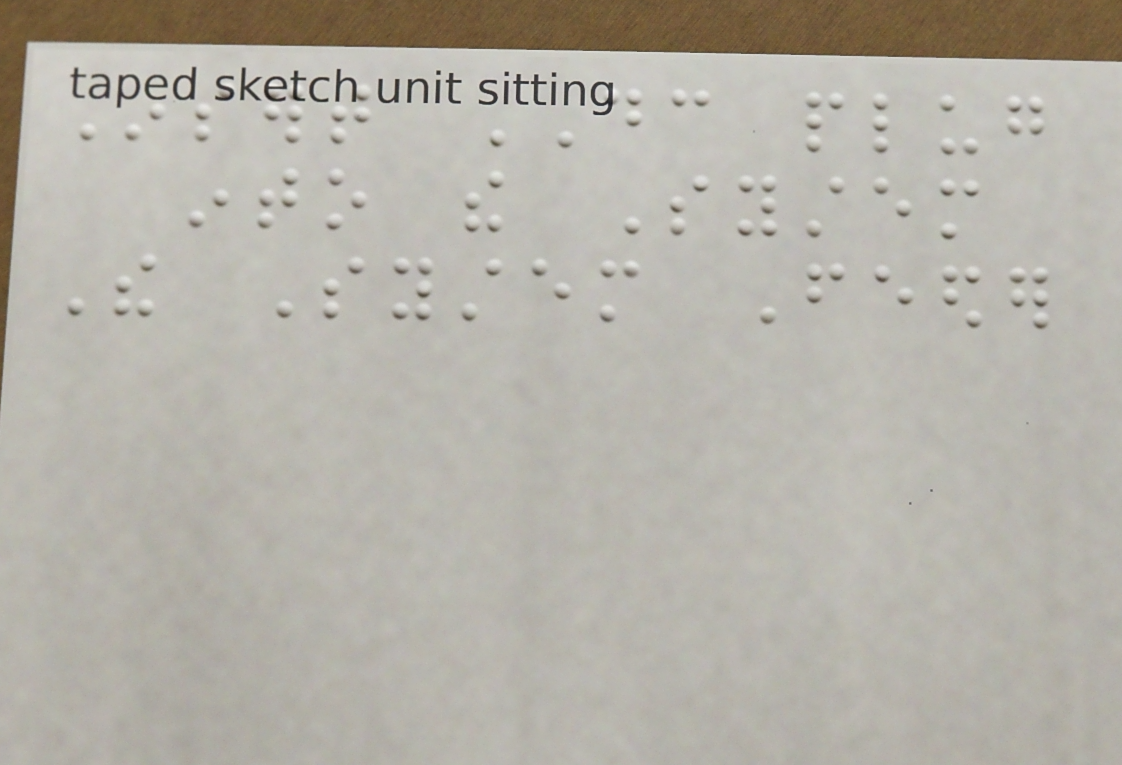Insert DC plug
into the System
The System Feeder
